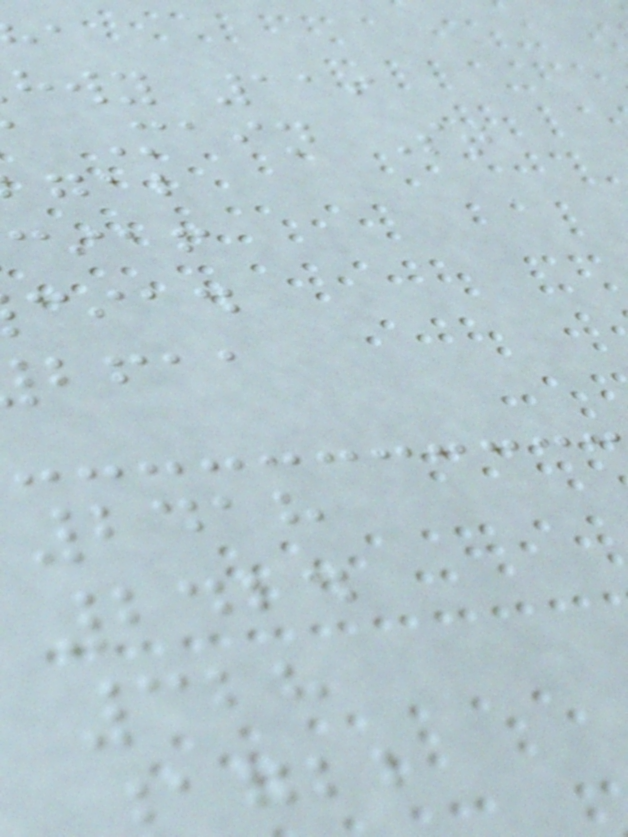hwy 119
Main St
ciaf
ciad
bfaa
2418
2424
328
